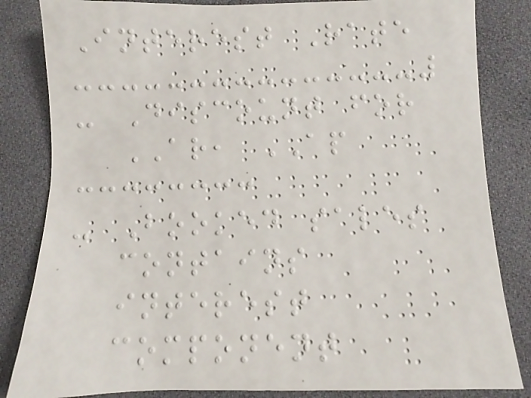Interest Rate
- Discount for
AR, AP
- Booked sales
contains
interest
component
